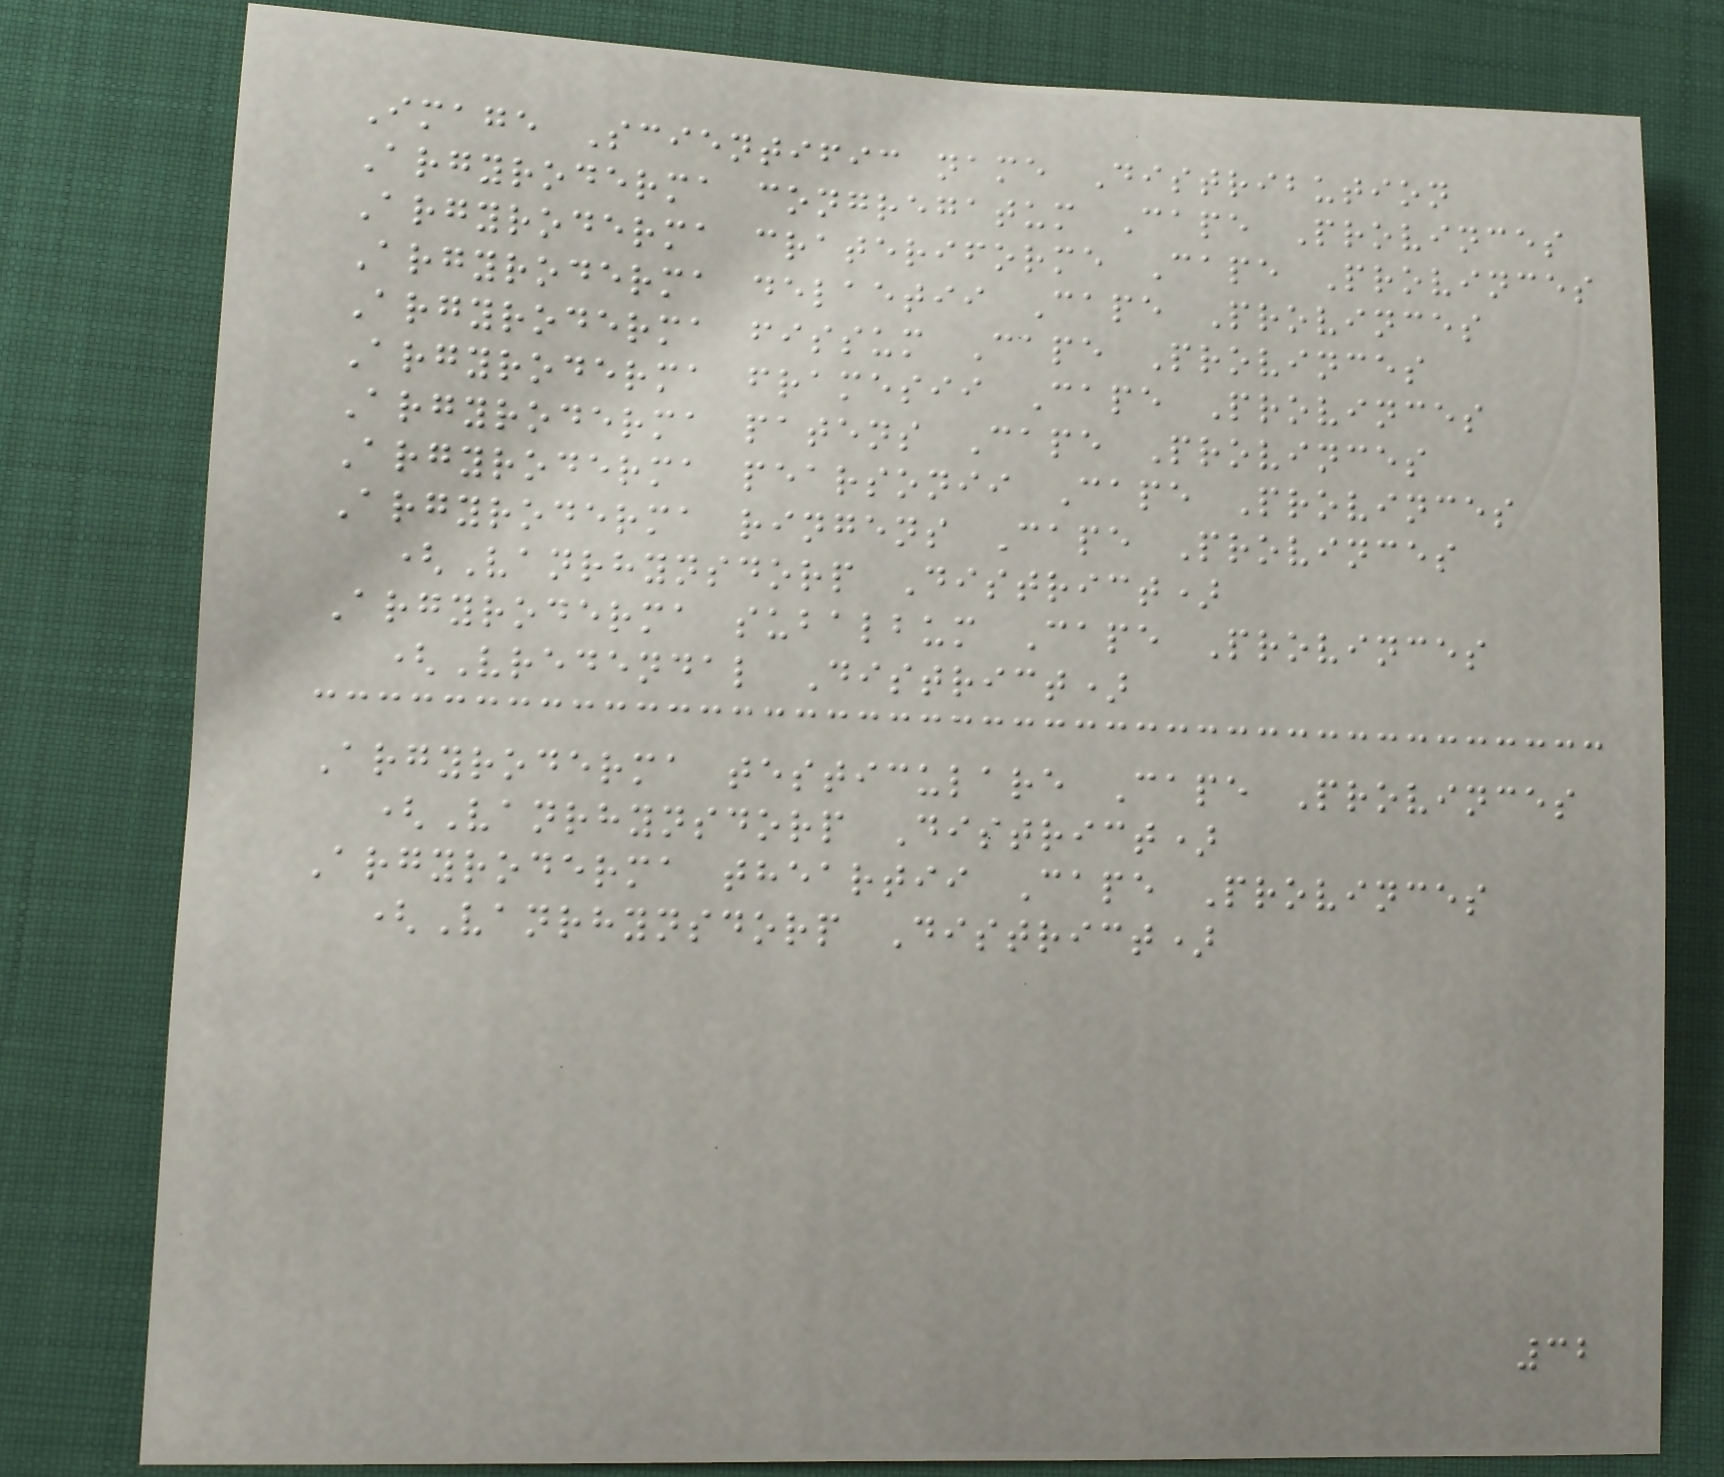Image Scientific name Distribution
Argyroderma congregatum Cape Provinces
Argyroderma crateriforme Cape Provinces
Argyroderma delaetii Cape Provinces
Argyroderma fissum Cape Provinces
Argyroderma framesii Cape Provinces
Argyroderma patens Cape Provinces
Argyroderma pearsonii Cape Provinces
Argyroderma ringens Cape Provinces
(Vanrhynsdorp District)
Argyroderma subalbum Cape Provinces
(Vredendal District)
Argyroderma testiculare Cape Provinces
(Vanrhynsdorp District)
Argyroderma theartii Cape Provinces
(Vanrhynsdorp District)
32
